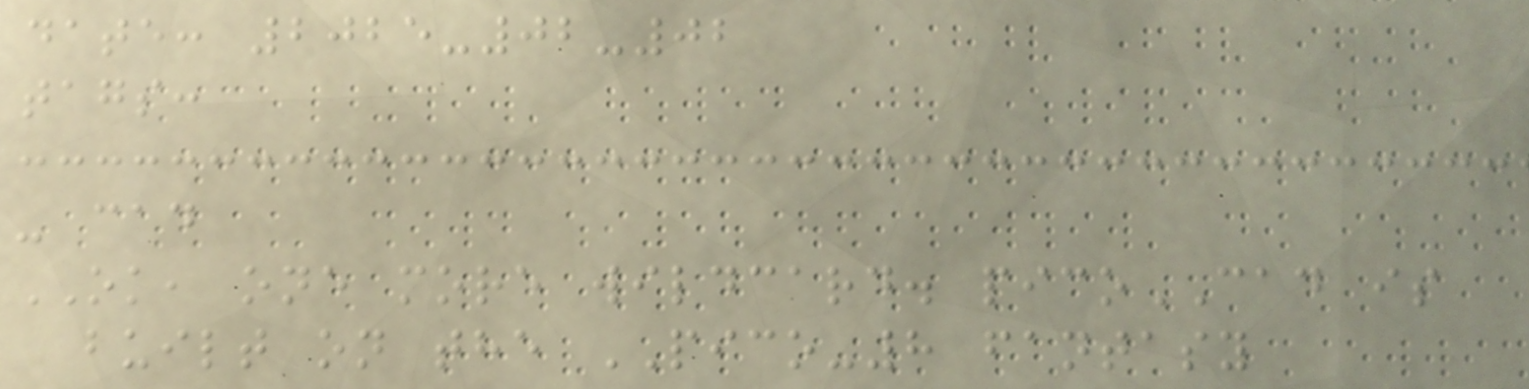date: 2025-02-02
tags:
- cad
OK, one more wildcard. picoCAD is
built on the PICO-8 fantasy
